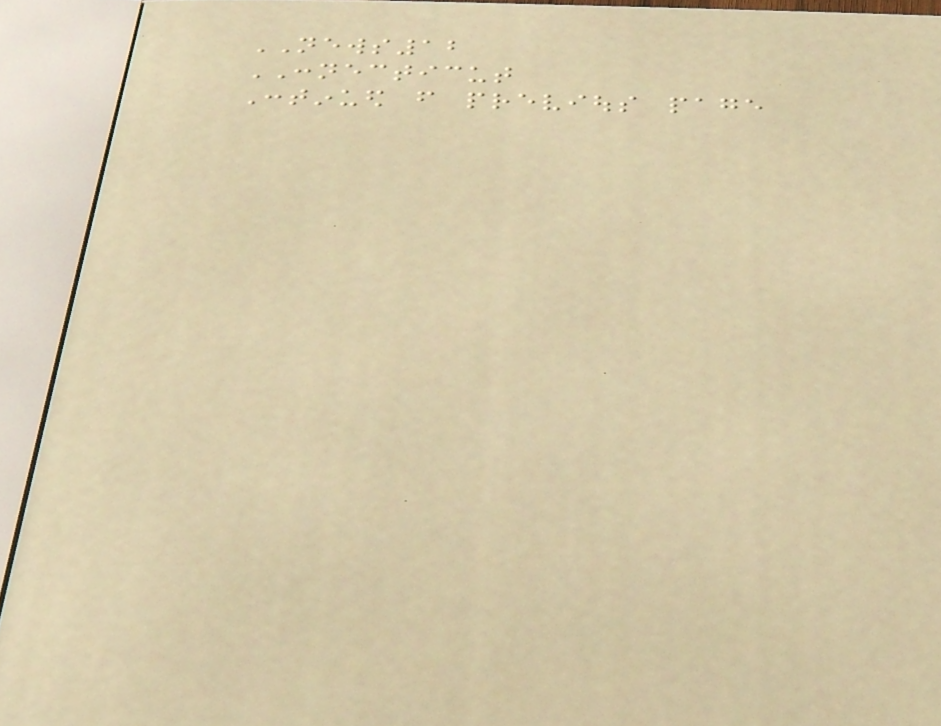NEWS12
CONNECTICUT
Continued from previous page
